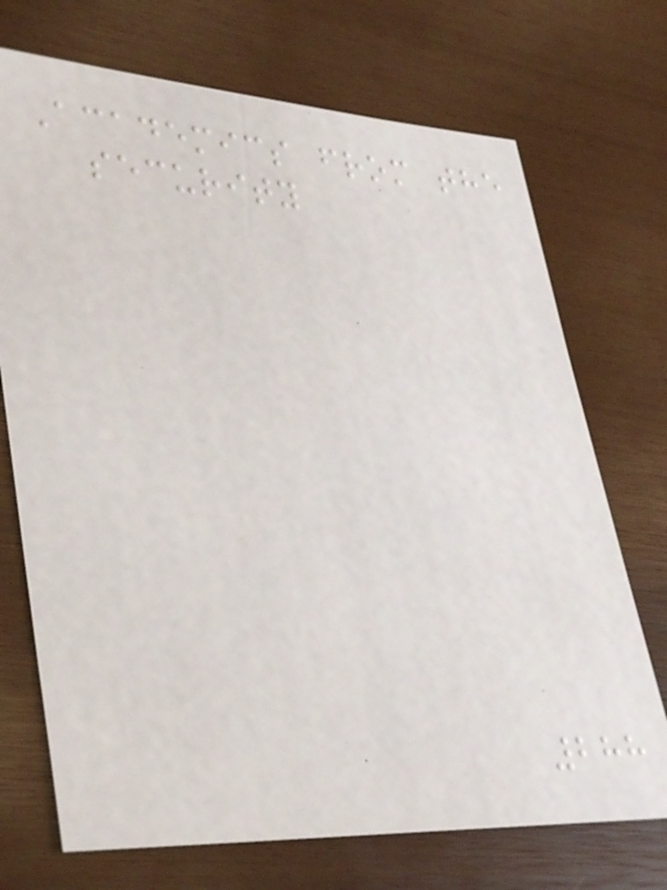Academics from the
security
288
